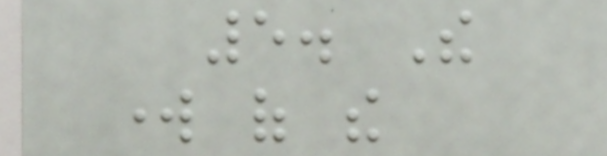5. The
work of the
